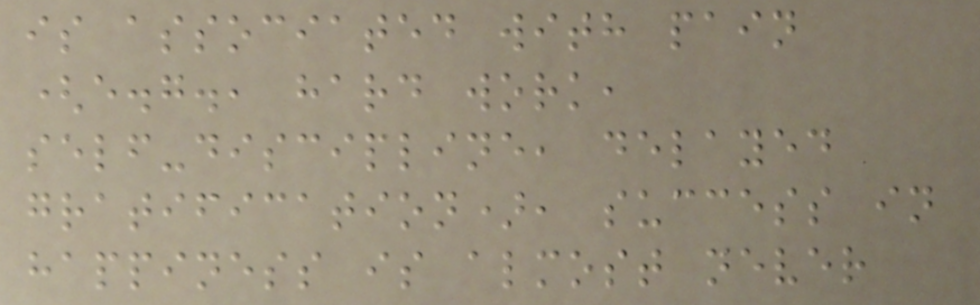is associated with pain
(e.g., hard work,
self-discipline, delayed
gratification), success in
happiness is almost never
